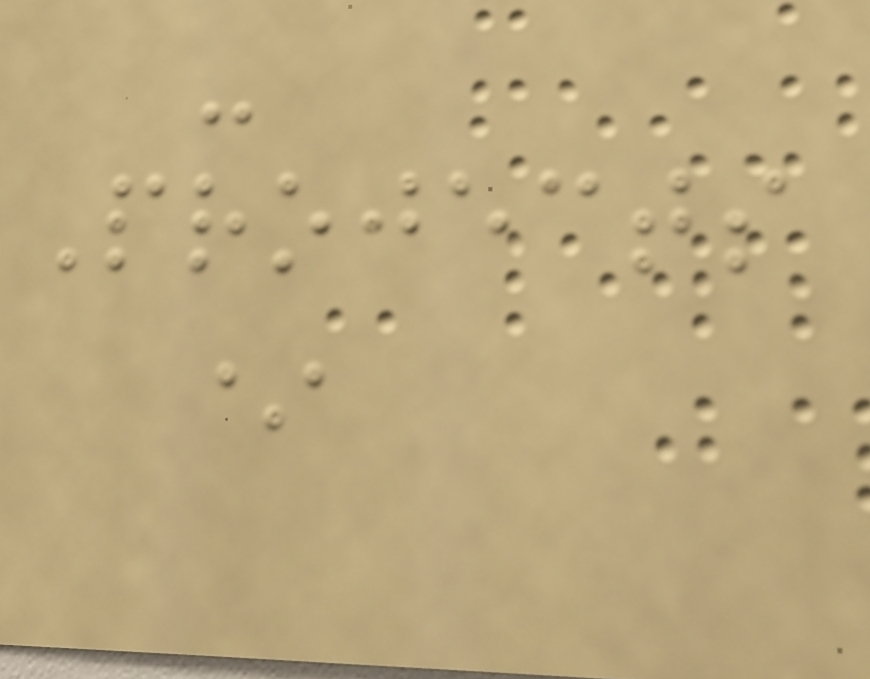-
Projects
*
